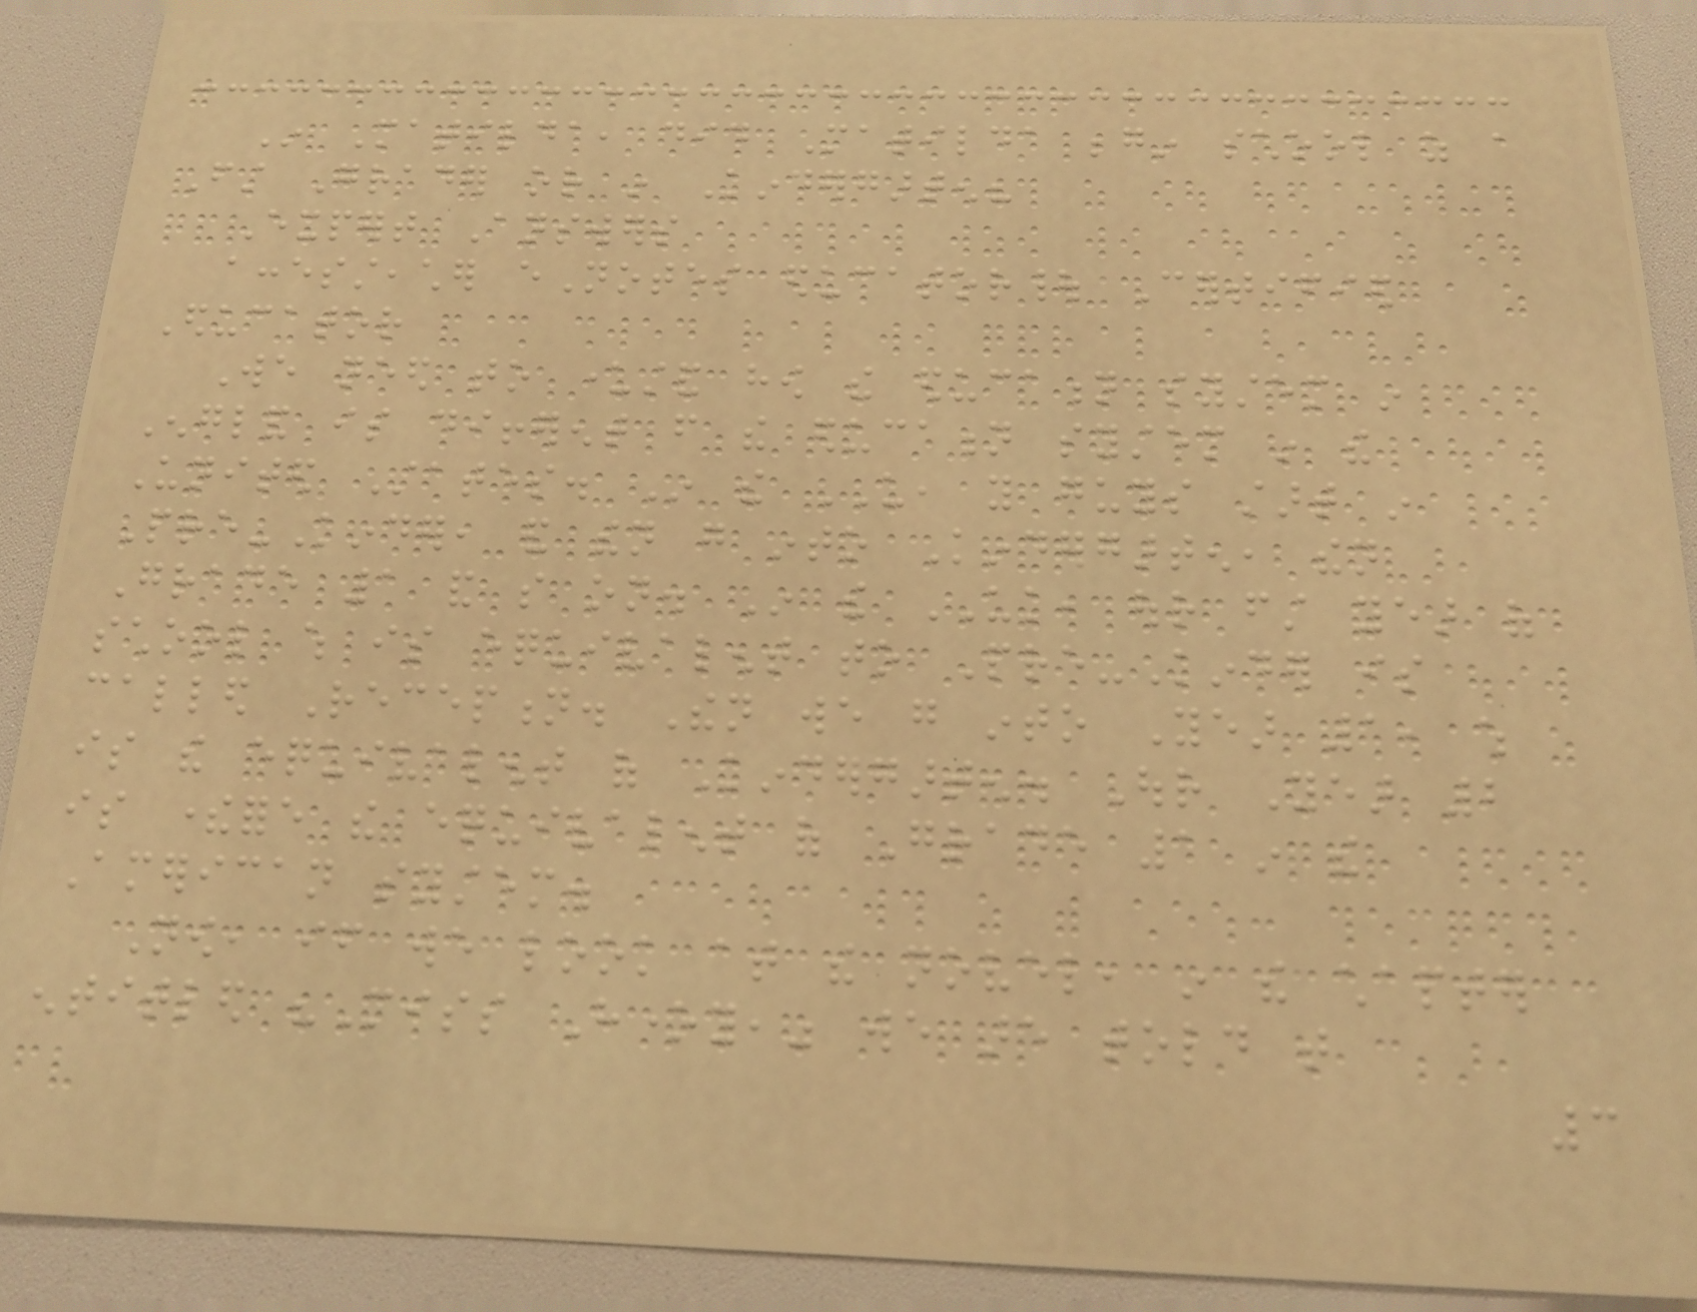In Matilda, did Matilda begin school as a
First Grader or in Kindergarten?
Expert Answers
accessteacher eNotes educator| Certified
Educator
We need to understand how the education system in
England is different from the education system in the
United States. In the US, you guys start in
Pre-Kinder, and then go into Kindergarten, then
Grade 1 and so on. In the UK, our first year of
school which is equivalent to Pre-Kinder is
called Reception. Then we go into Year 1, which
is the equivalent of Kindergarten. Our Year 2
is therefore the equivalent of Grade 1 in the
American system.
Now, if we look at the novel, in the chapter
entitled "Miss Honey," we are told that
3
